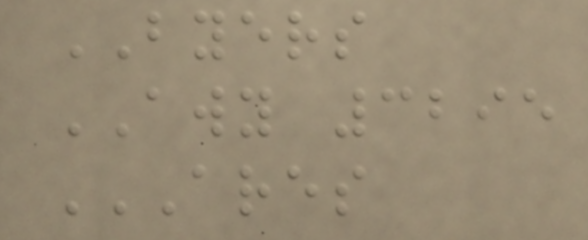BYERS
AWY 3295
ARES
